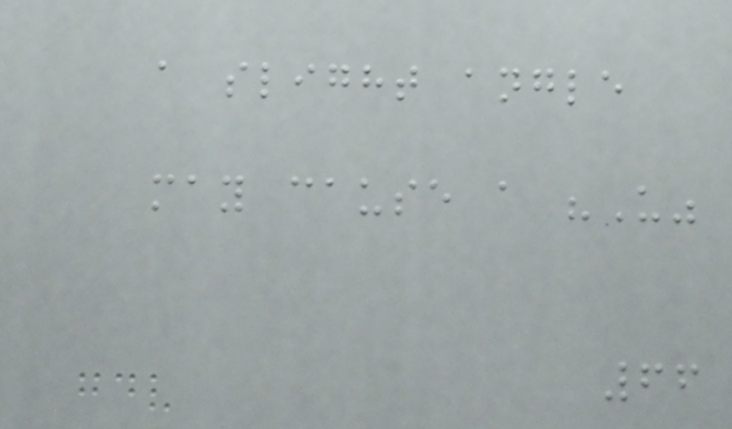a slight angle
may cause a "U"
66
